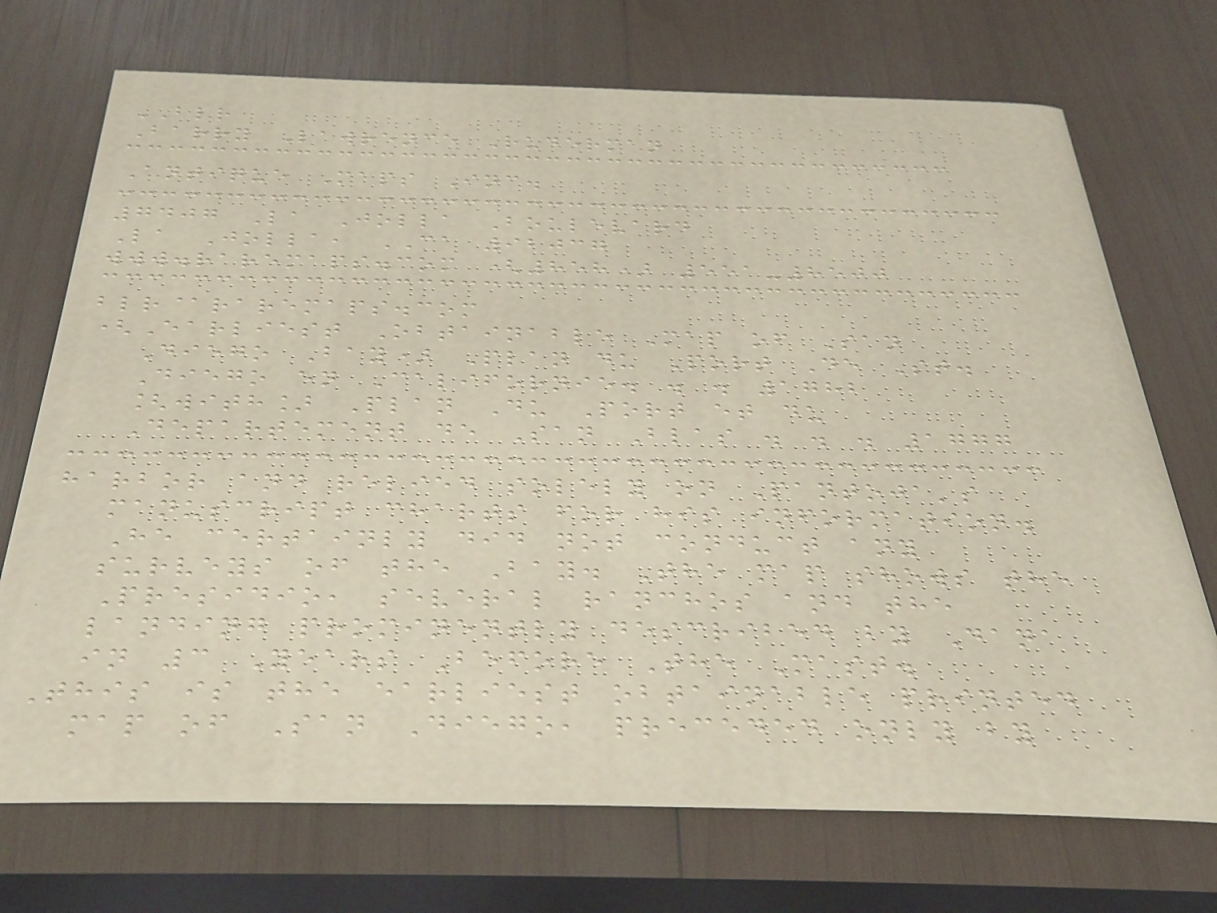BLR
Barry Lawrence Ruderman
Antique Maps Inc.
7407 La Jolla Boulevard
La Jolla, CA 92037
www.raremaps.com (858) 551-8500
blr@raremaps.com
(Earliest Obtainable Map of San
Diego Bay) Plan du Port De St.
Diego en Californie. . . 1782
[with] Plan Du Port et du
Departement de San Blas . . . 1777
harbor and relied solely on Pantoja's
manuscript charts for his information.
He certainly did not conduct any
surveys of the Bay. The map shows the
Presidio, several ranchos and the
landing prominently described by Dana
in 3 Years Before The Mast.
This is the earliest obtainable printed
map of San Diego, preceded only by
